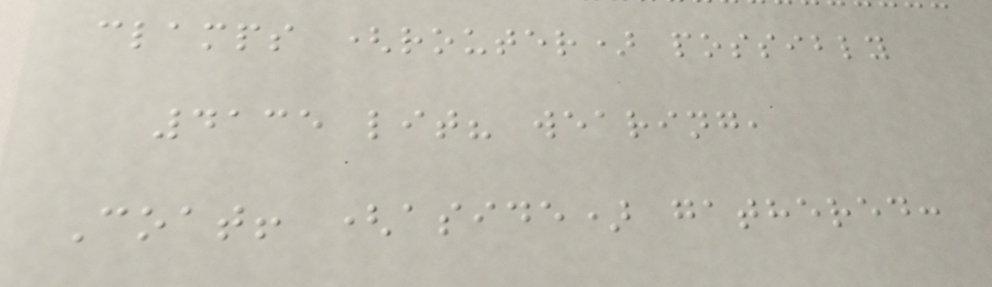clamps (router) possibly
4135 lit? wearing,
Coat! (aside) gathered:
